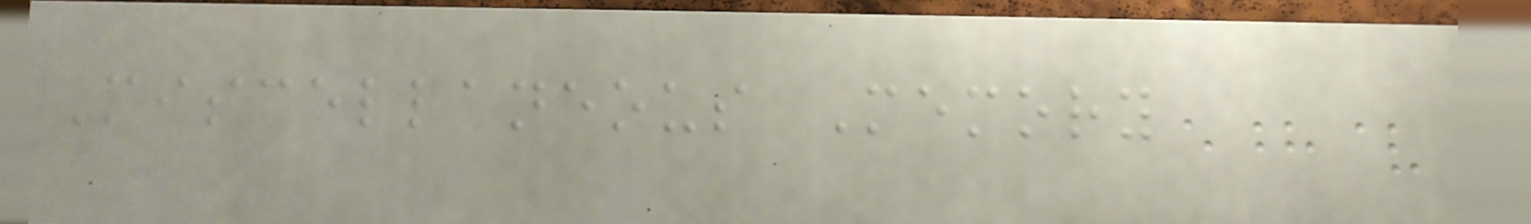Miscellaneous Memory
